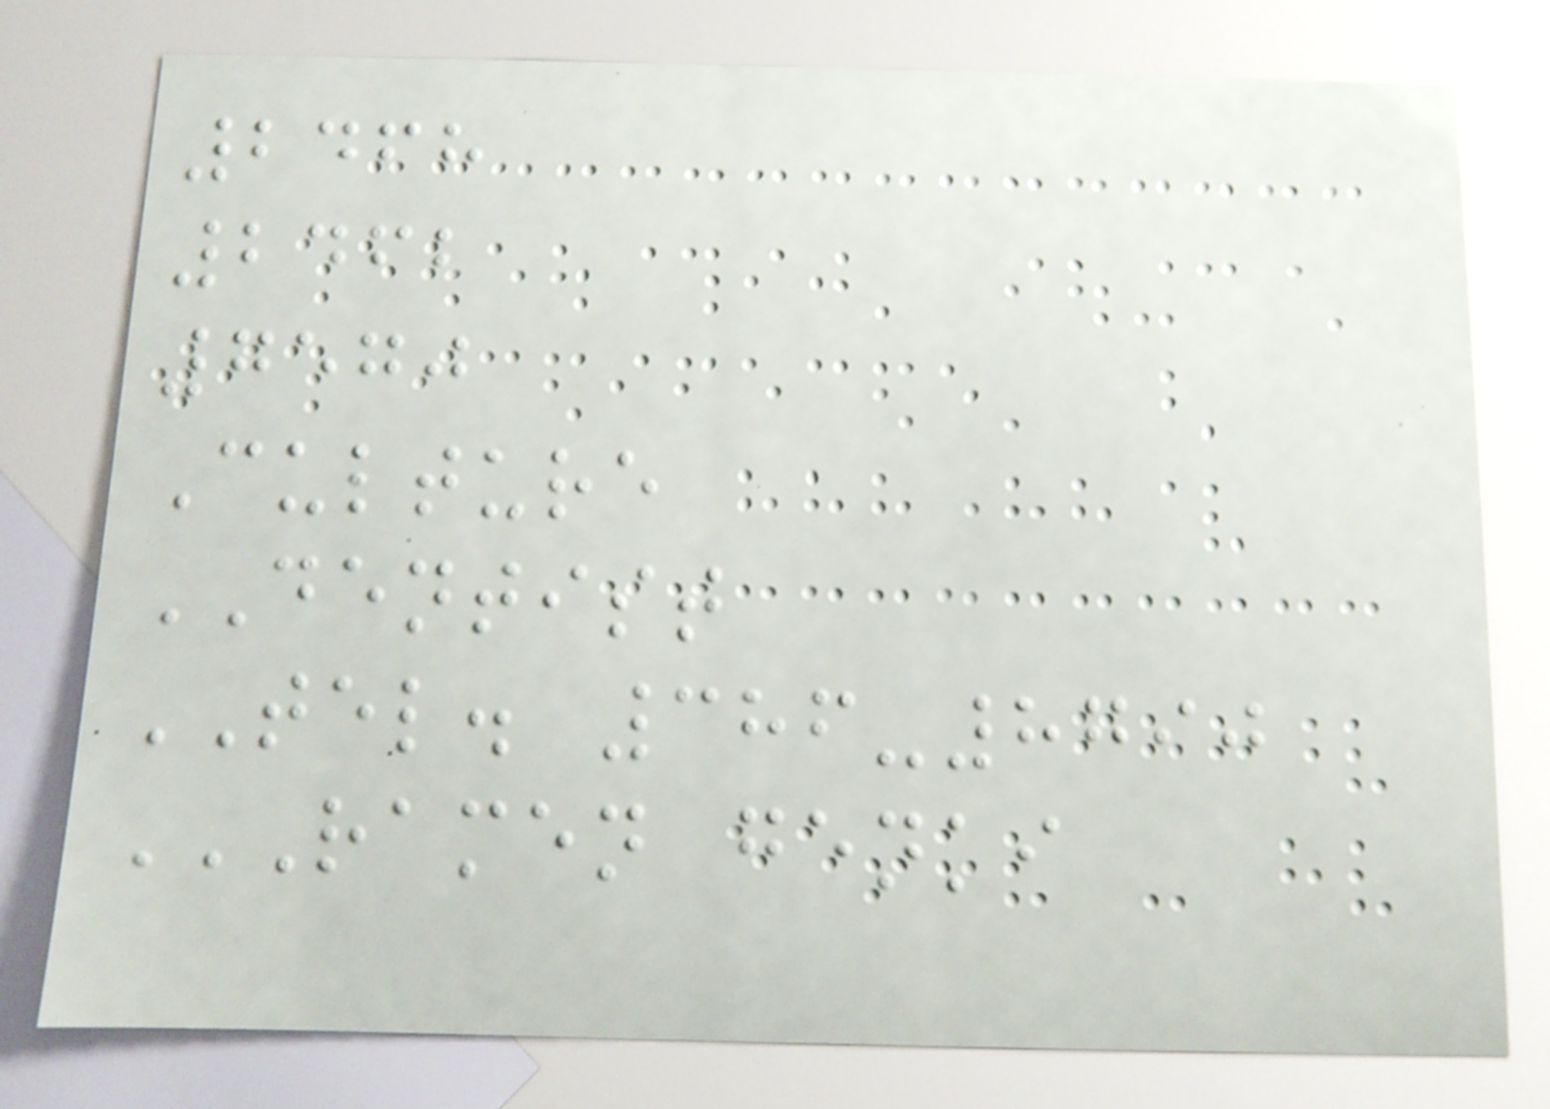2468
2462
7570
Culture
DENTIST
TEL. 386-8790
RAMEN GENKI
